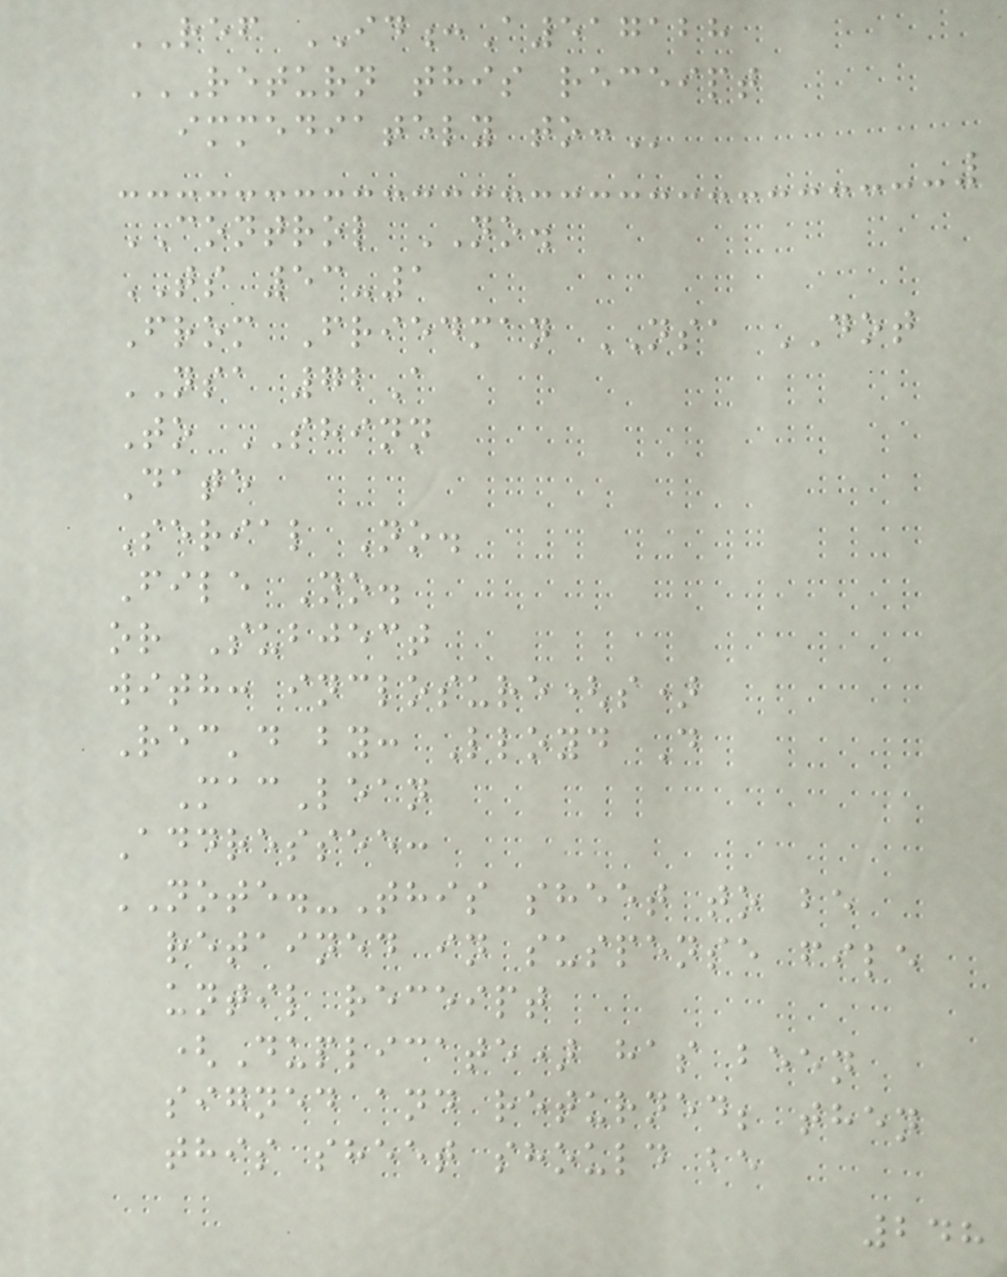REF ID:A517128
RETURN THIS RECEIPT
IMMEDIATELY TO:
CONTROL NO.
TS 53-1
From Friedman NSA DOT
NSA 72A
To SHINN
Date
Serial No.
File No.
or Subject
with: inclosure(s)
Rec'd by: Lloyd D
MacLean
Addressee:
NOTE.-This sheet to be
retained in suspense file
until receipt
(Duplicate) has been
signed and returned; then
this sheet should be
248
